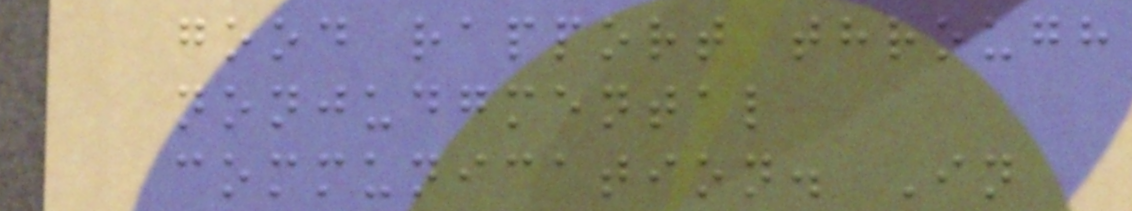good rapport through
nonjudgmental
communication. In
